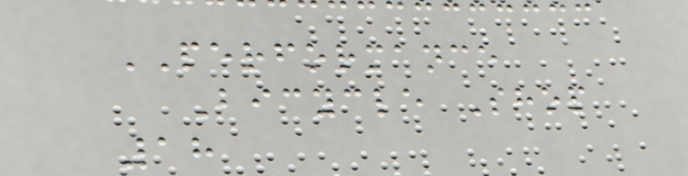PERFORMANCE
Bicycle Shop
18
